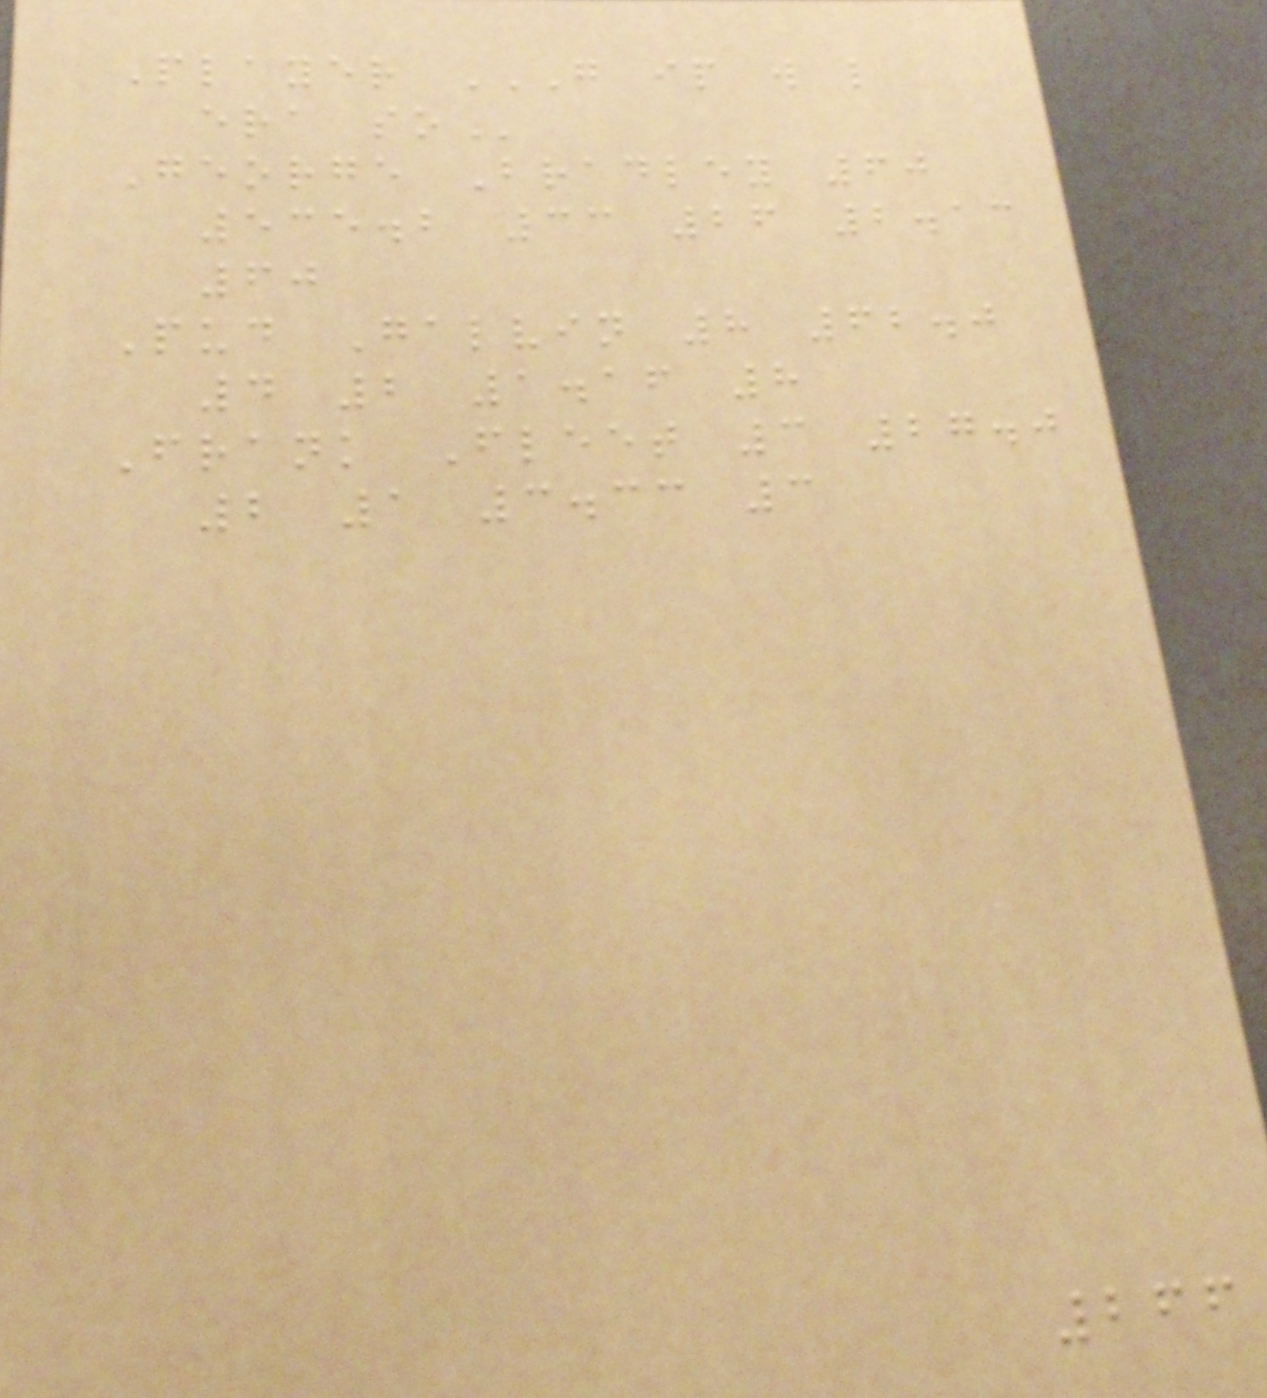Player G IP W L
ERA SO
George Bradley 60
535.2 33 26 2.13
60
Pud Galvin 8 62.0
4 2 1.16 8
Frank Fleet 3 27.0
2 1 3.33 3
266
